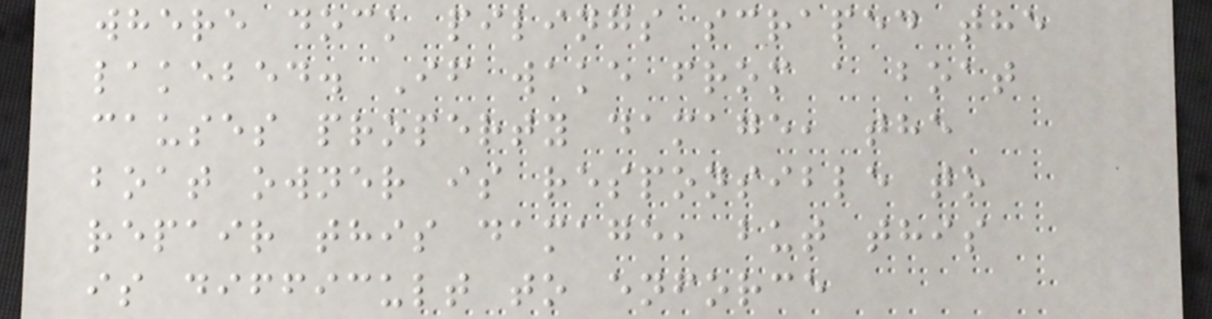where dock pilings scraped the
lakebed. If wake from a boat
causes property damage, the
boat owner is responsible to
repair this damage, but this
is difficult to enforce
